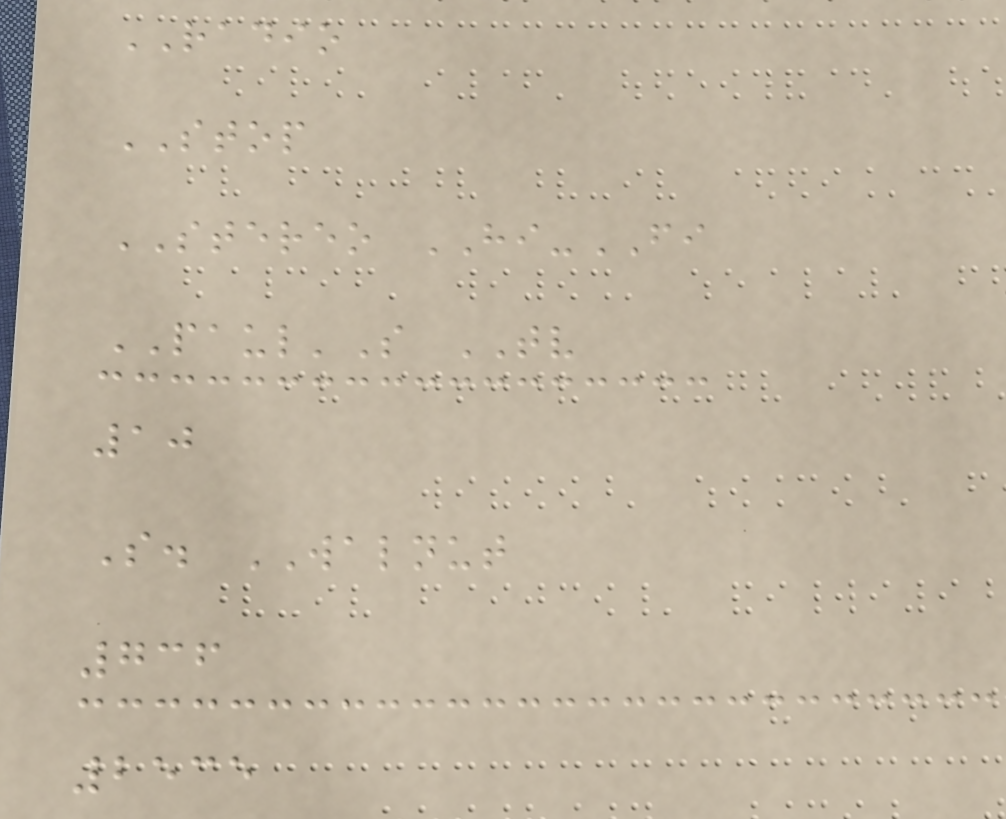RADIO
STOP
STEREO HI-FI
PAUL'S TV
10
S. WALNUT
736
2535
